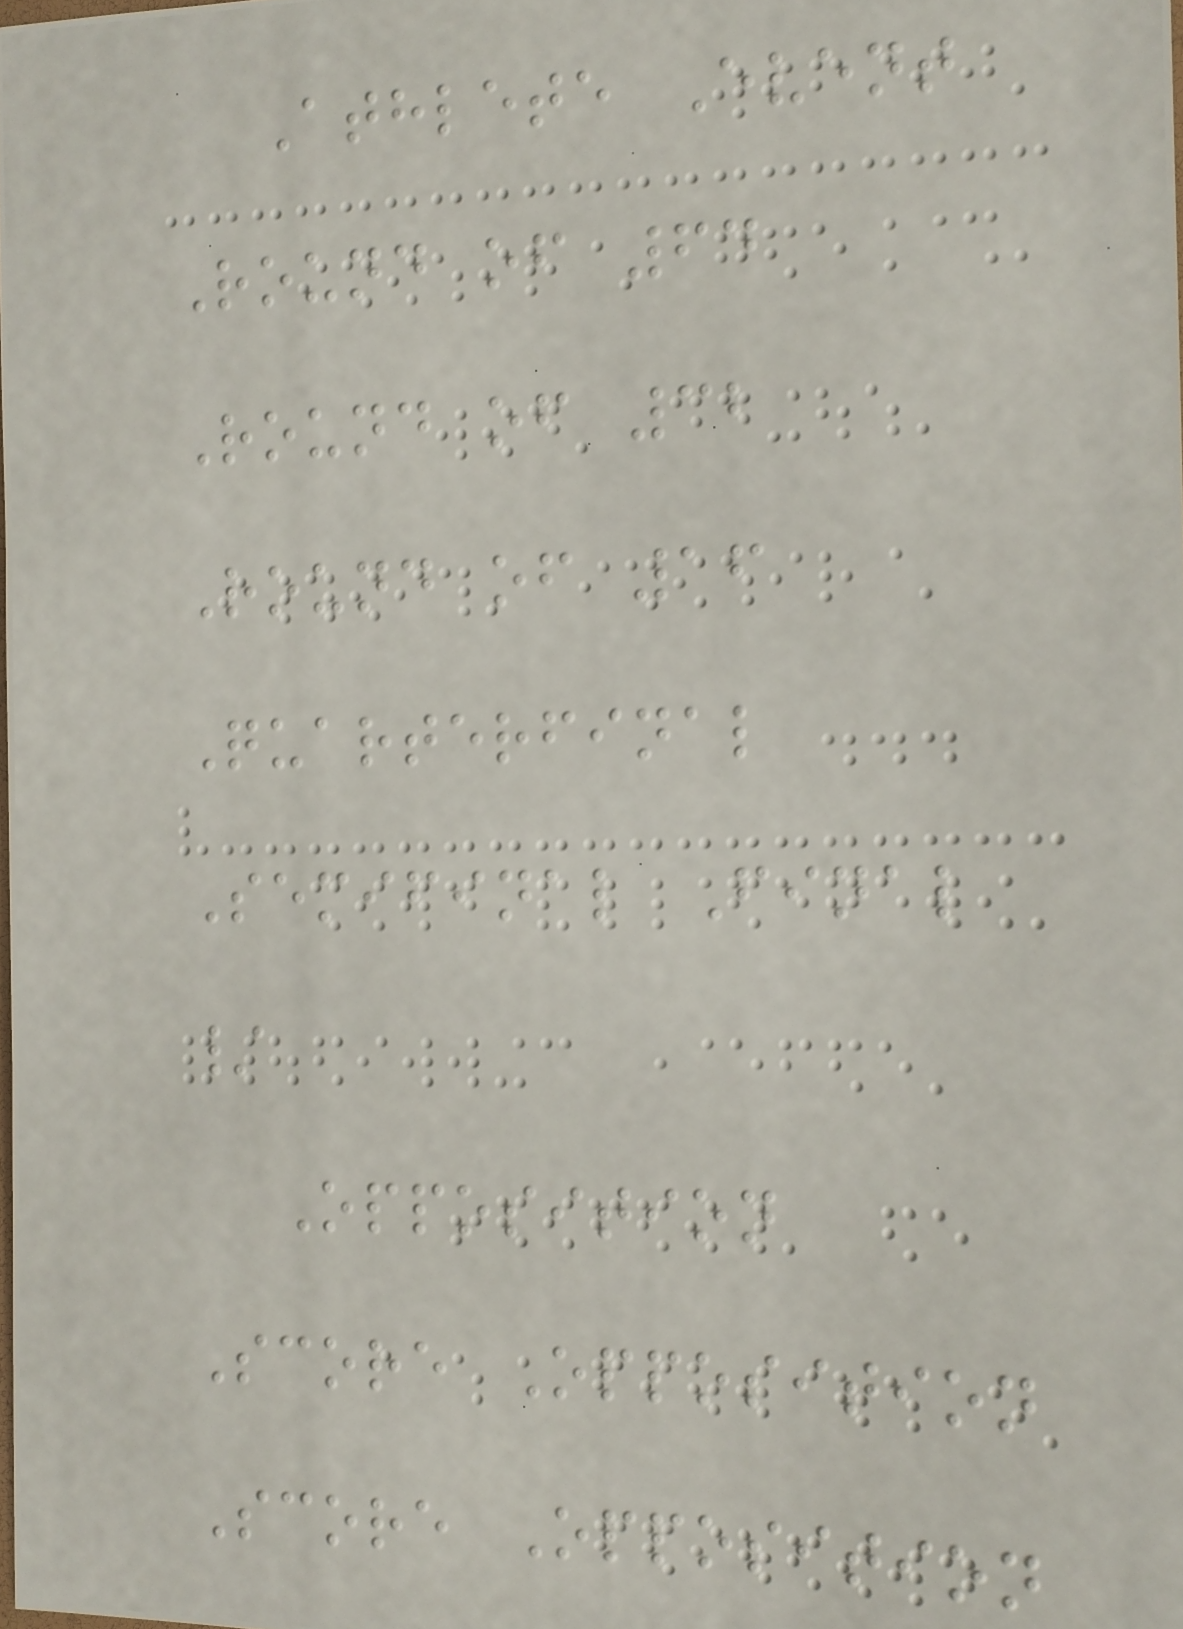Athlete Event
Round of 64
Round of 32
Round of 16
Quarterfinal
Semifinal Final
/
Opposition
Score Opposition
Score Opposition
